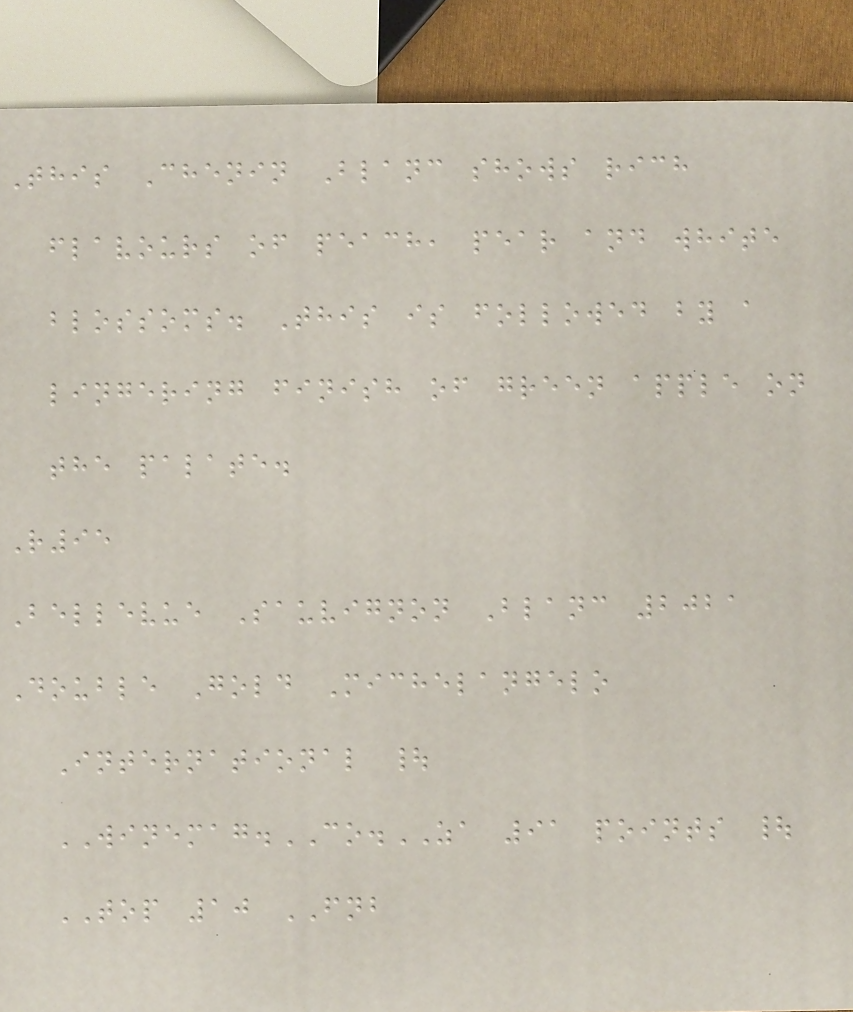This Chenin Blanc shows rich
flavours of peach, pear and white
blossoms. This is followed by a
lingering finish of green apple on
the palate.
R95
Bellevue Sauvignon Blanc 2021
Double Gold Michelangelo
International |
WINEMAG.CO.ZA 91 points |
TOP 10 FNB
